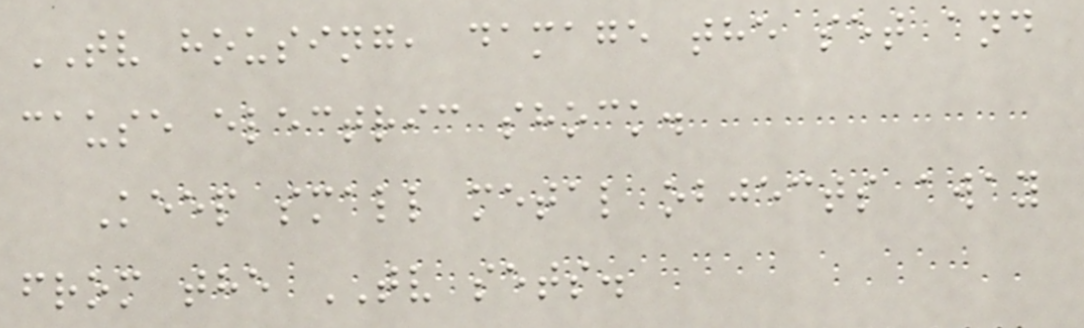TV housing, damage the set and
cause electric shock.
Keep small metal objects away
from the TV sets.
